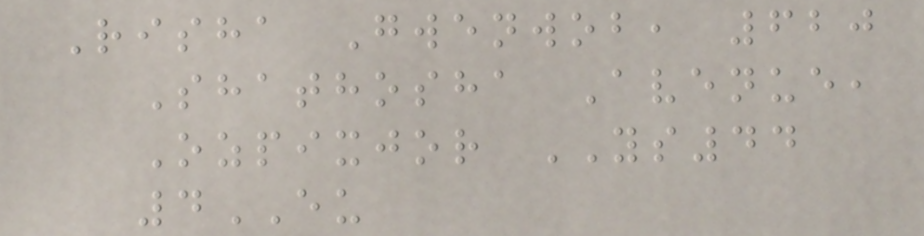Risha Gwenwob, 620
Shathosha Avenue,
Ozpixjor YS44
4EU
